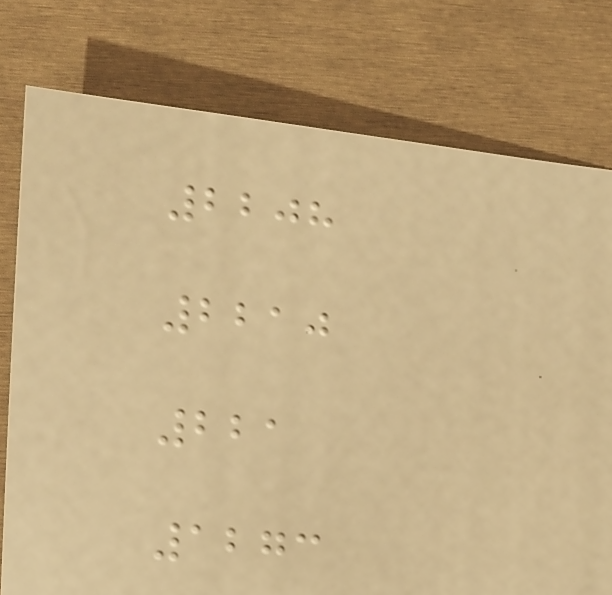2208
2210
221
1273
